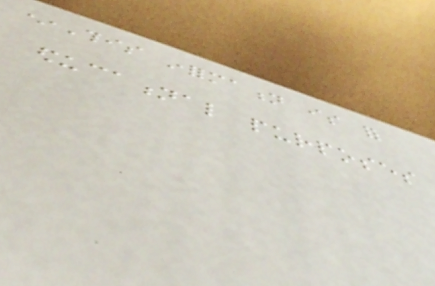*This information is for
educational purposes
